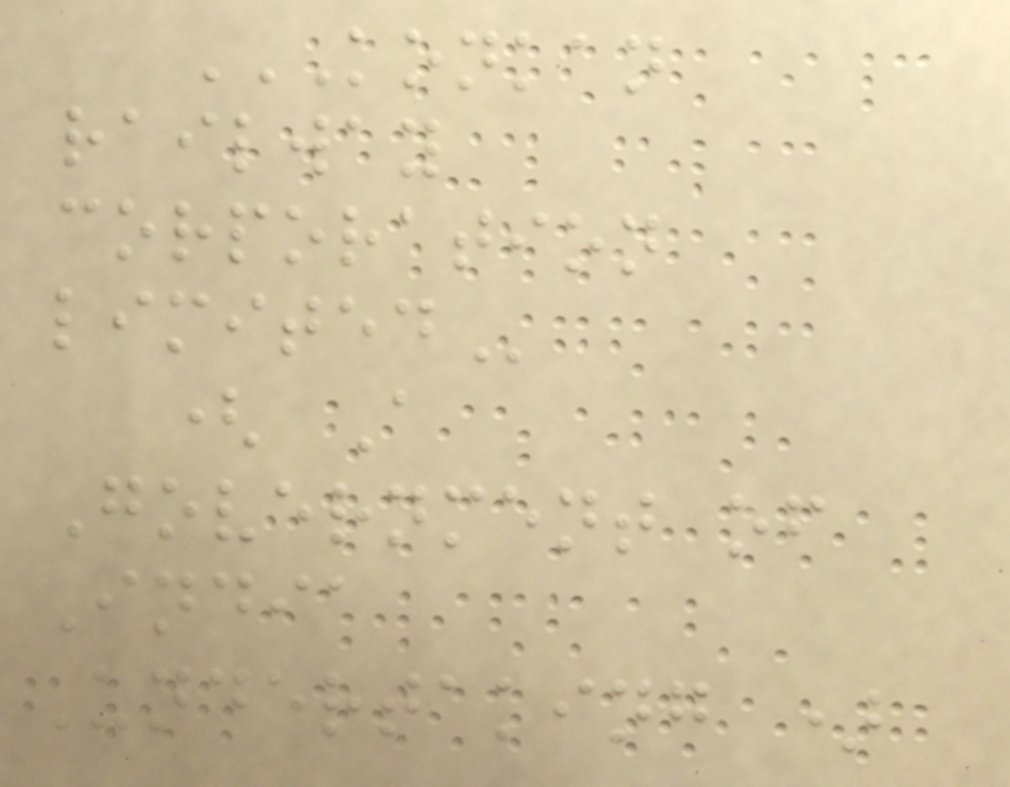KONKAN
RAILWAY
CORPORATION
LIMITED
( A
Government of
India
Undertaking )
